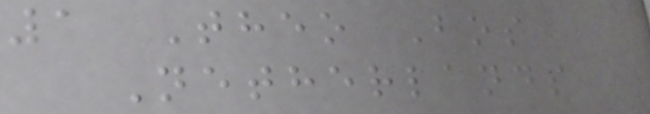1 Theo Bos
Netherlands
